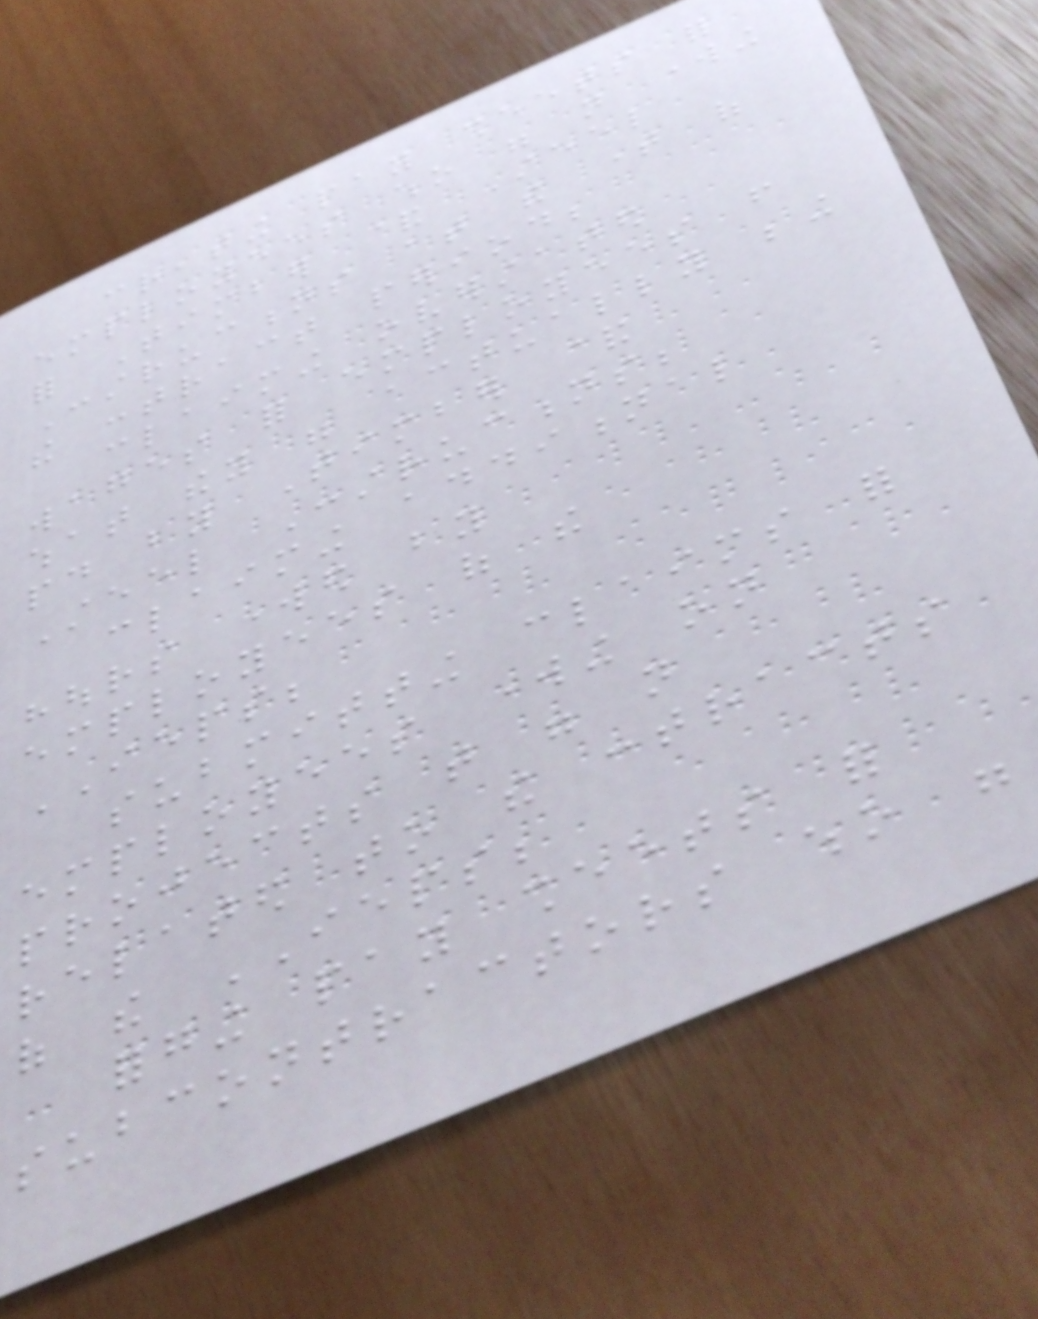creating pay sheets for
employees who were not working
for Timber & Steel
Constructions at the time of
the contract period;
claiming overstated
wages for employees from
what they were actually being
paid by Timber &
Steel Constructions;
claiming additional
hours worked by
employees of the
IEPS;
submitting claims for
employees working on
projects that were not
related to the contracts
of the IEPS;
forging pay sheets for
subcontractors who were
